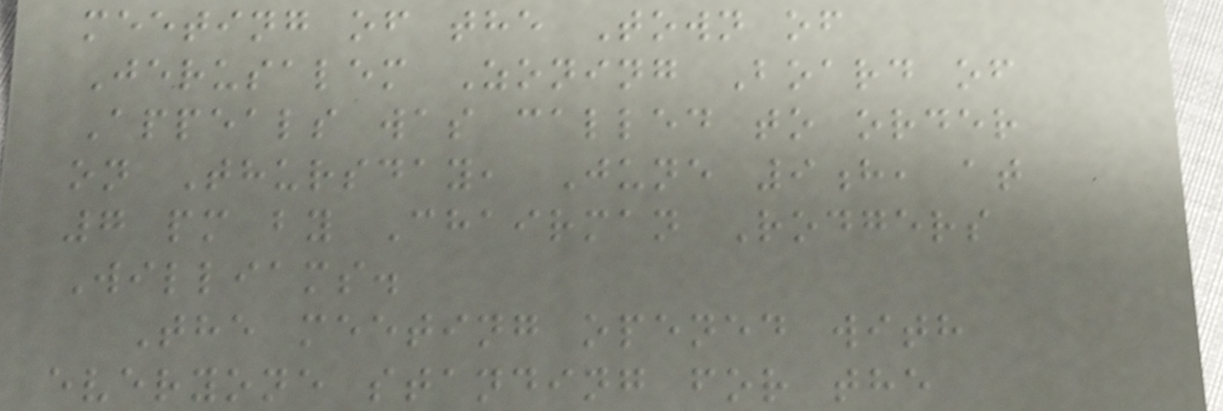meeting of the Town of
Jerusalem Zoning Board of
Appeals was called to order
on Thursday, June 9h, at
7 pm by Chairman Rodgers
Williams.
The meeting opened with
everyone standing for the
